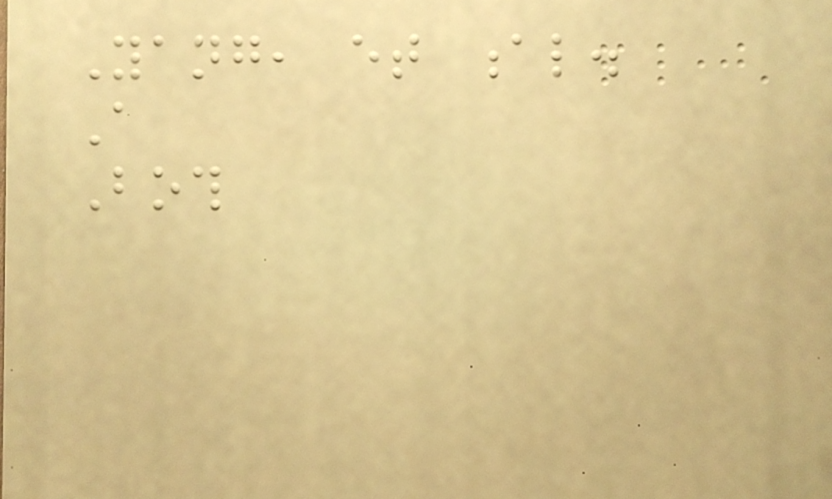Yang, et al.
A
Both
